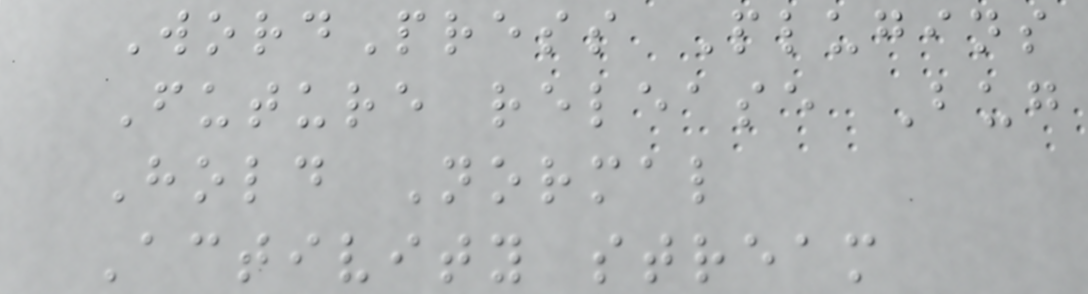WordPress Plugins
Future release Bug
Hold Normal
Activity stream
